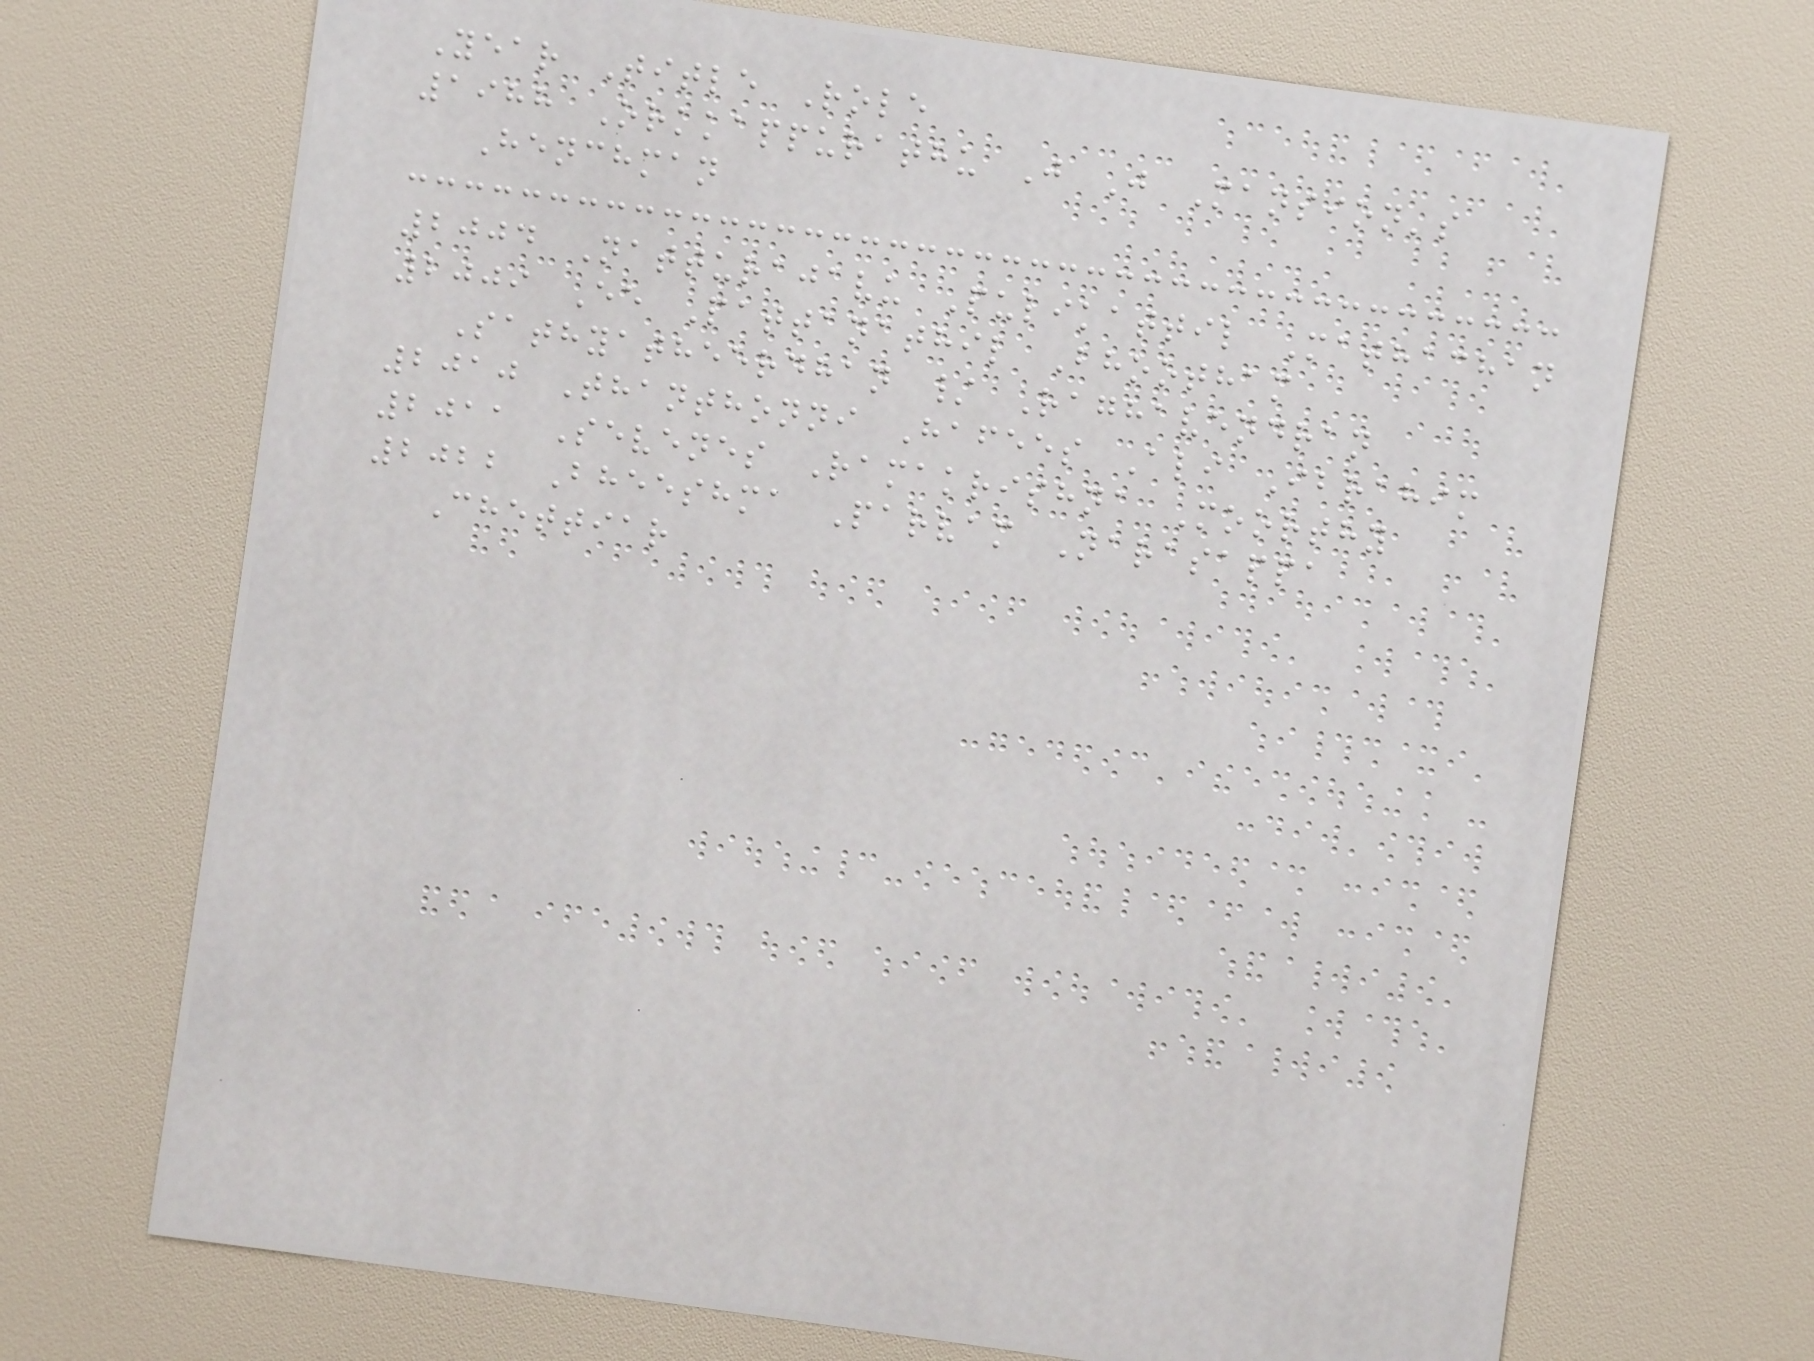Year Title Role
1988 Orkkappurathu J J Mansion's
Henchman
2004 Natturajavu Pulikattil Mathachan
2009 Ee Pattanathil Bhootham
Sathyatheerdhan / Raghavendran
2010 Thanthonni Hafees Ali Ibrahim
2011 Sevenes Ramakrishna Moorthy
2022 Bheeshma Parvam Narasappa
Chettiar
